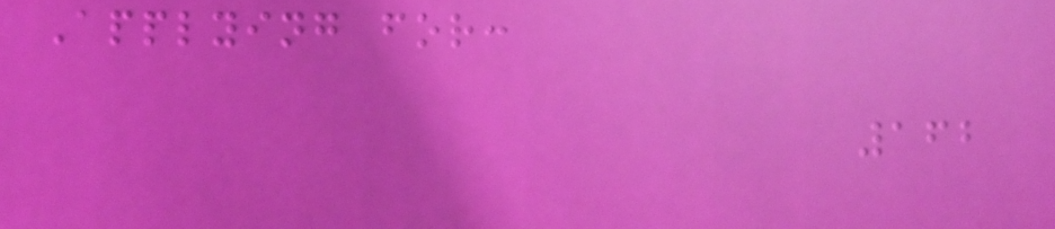Applying for:
162
